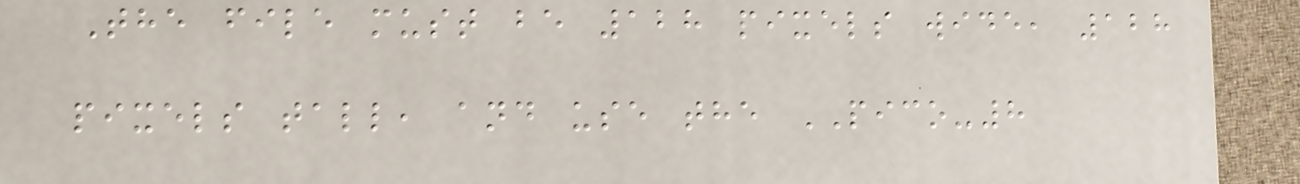The file must be 128 pixels wide, 128
pixels tall, and use the PICO-8
